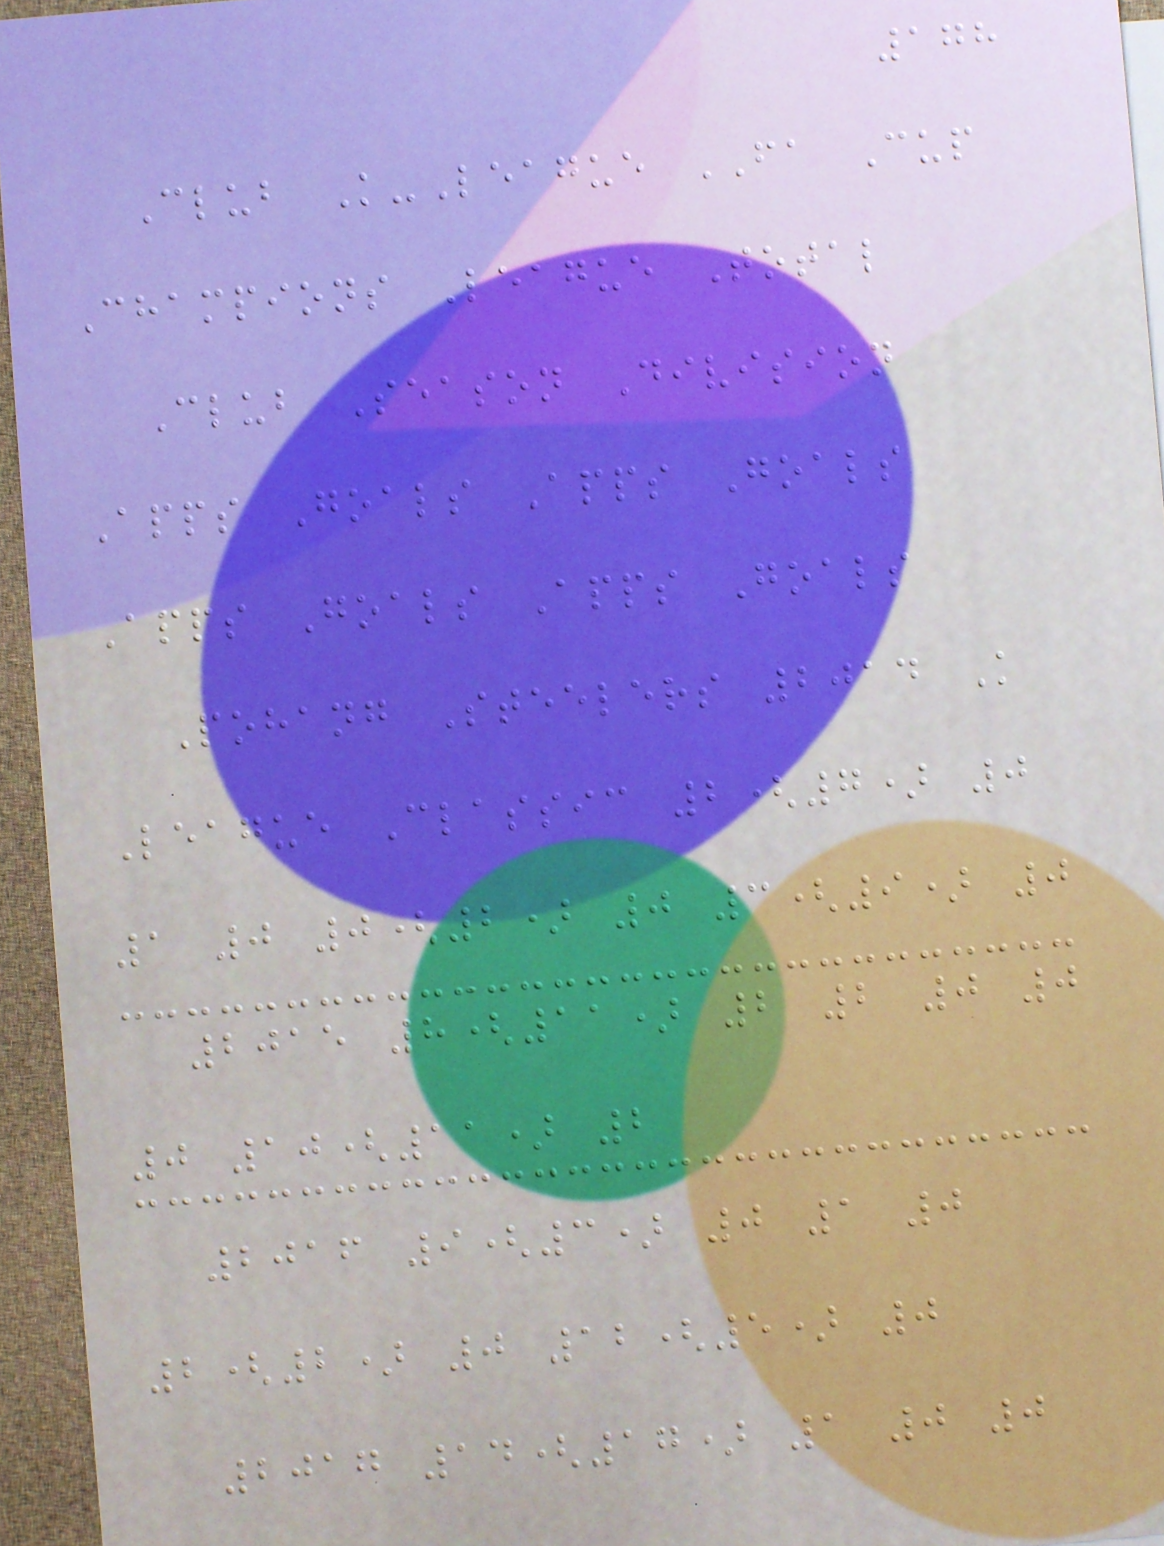178
Club K-League FA Cup
Champions League Total
Club Season Division
Apps Goals Apps Goals
Apps Goals Apps Goals
Pohang Steelers 2014 K
League Classic 2(7) 0
1 0 0(2) 0 3(9) 0
2015 8(11) 2 2 0 0
0 10(11) 2
2016 9(3) 0 1 0
2(2) 0 12(5) 0
2017 14(17) 1 0 0
